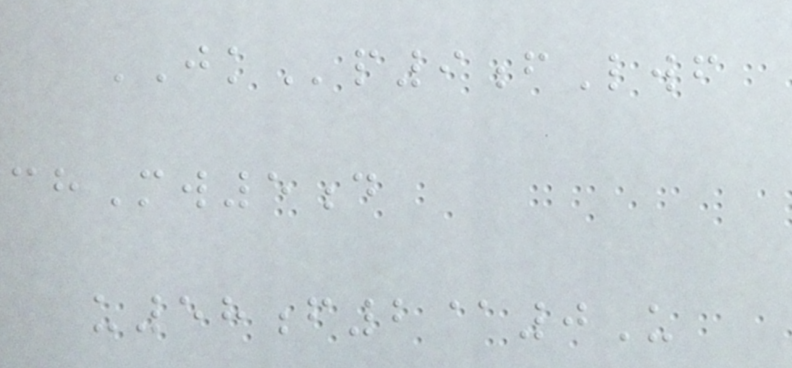JKp9fLwf
chMw5d
u58f2@0U
